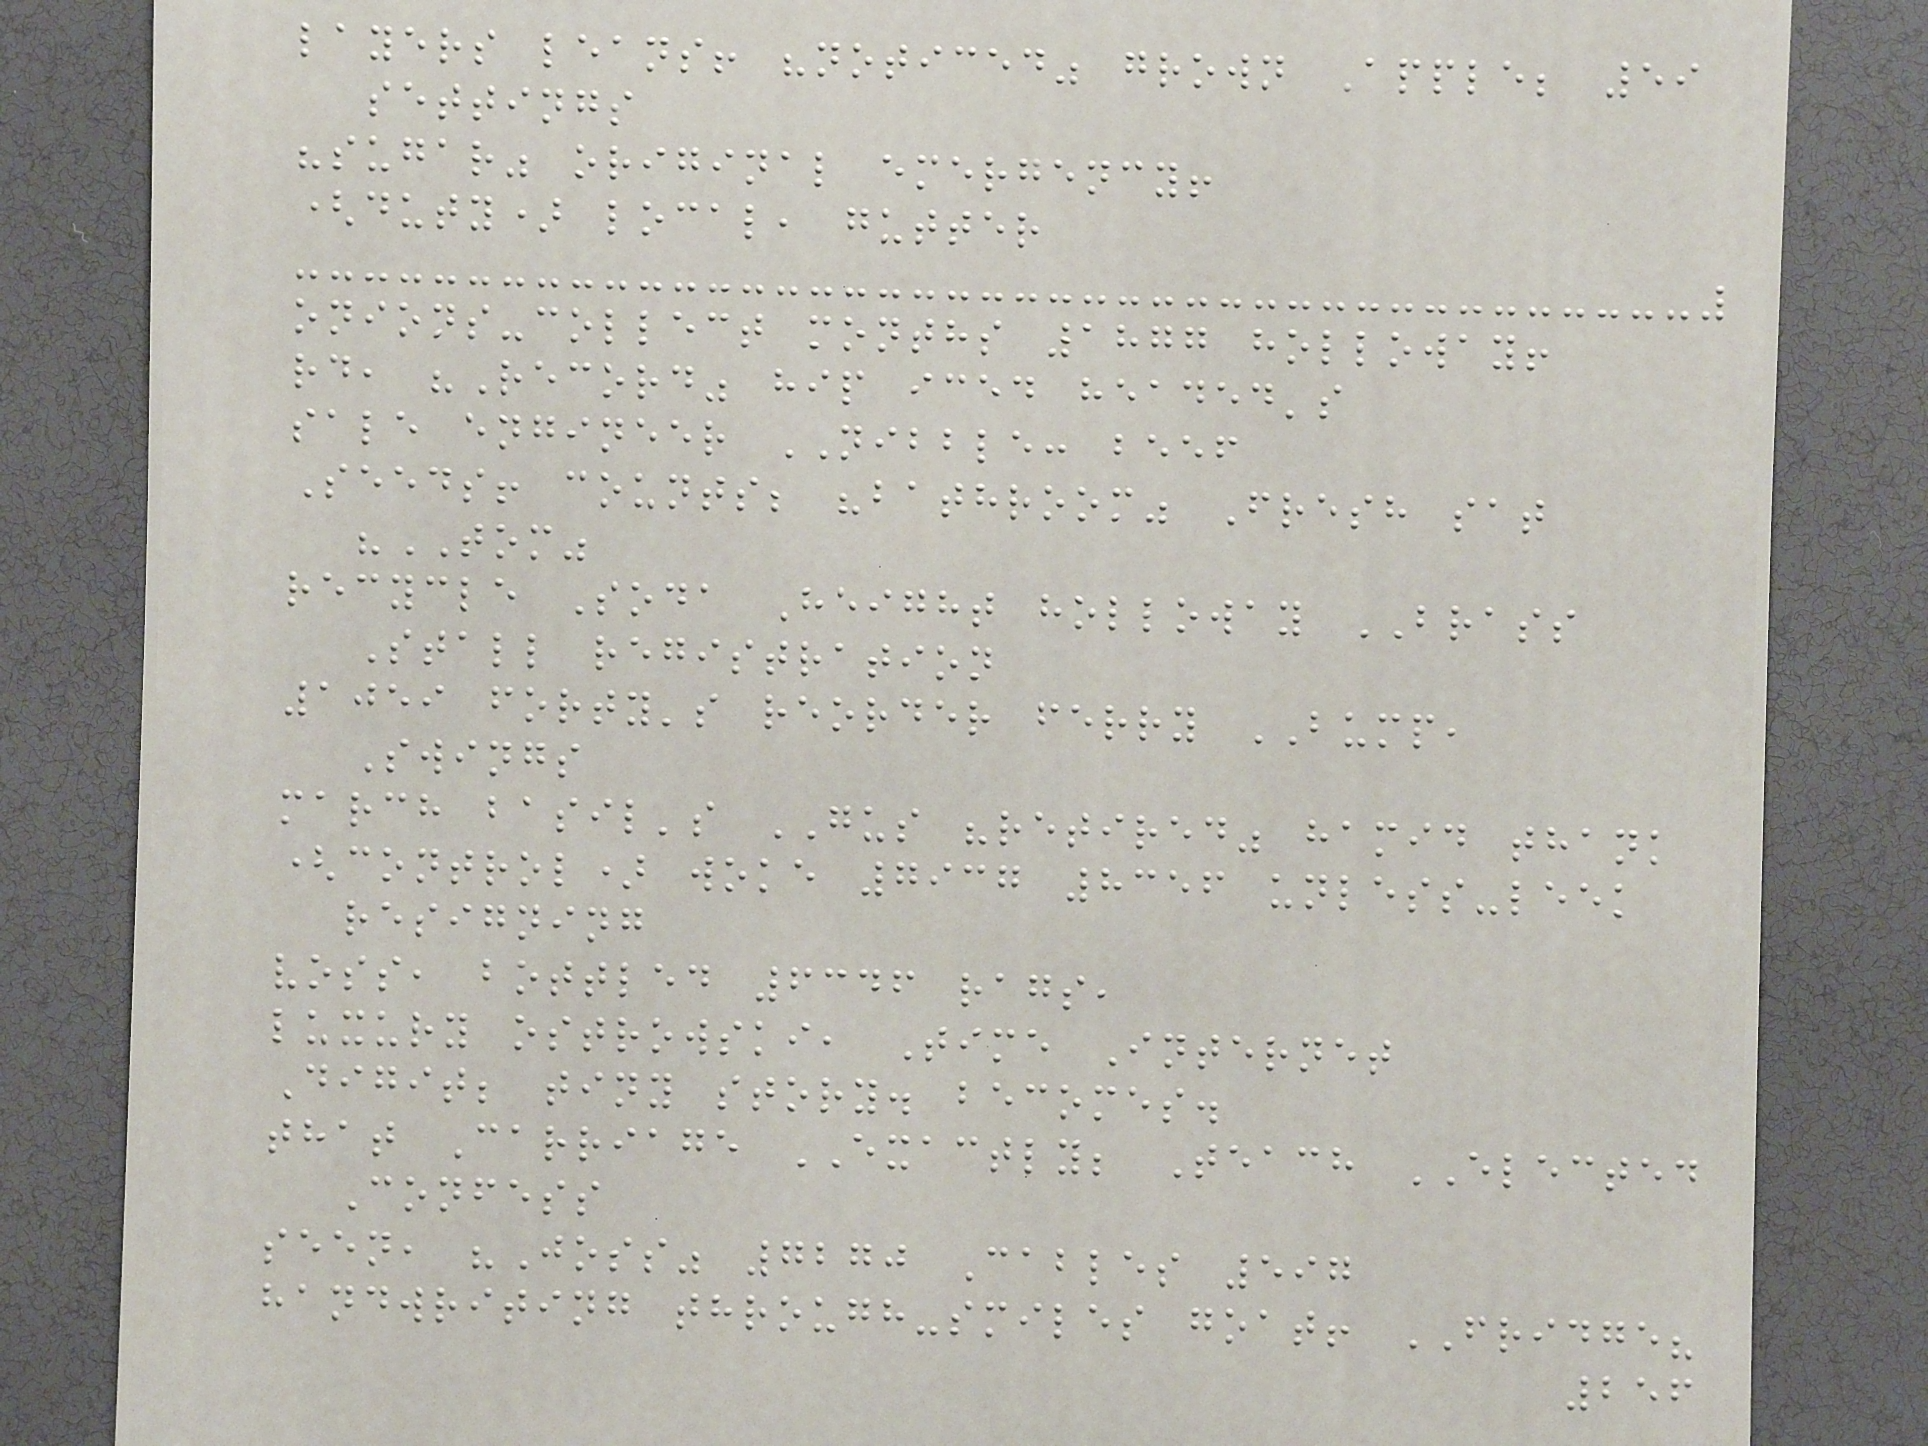layers leans! "noticed" grown Apple; 59
settings
"sugar" original emergency!
(duty) local, gutter
onions-collect months 1877 holloway!
rd, "Record" hip iced headed's
sale engineer NIBBLE: beef
Seeds! counts; "bathroom" Fresh sat
"TOM"
recycle Soda Height holloway BRASS
Stall registration
1059 forty's reorder ferry BUMP,
Swings
march basil's GUS "retired" hamid thank
(control) woke 7937 8356 unless-leek
resigning
voss, bottled 6346 rags,
luxury ostrowski, Time Internet
Digit; tiny story. becomes.
that Carriage EXACTLY; Teach ELECTED
Confess
seen, "Joss" 7270 Cables 597
handwriting through-smiles goat! FRIDGE?
256
